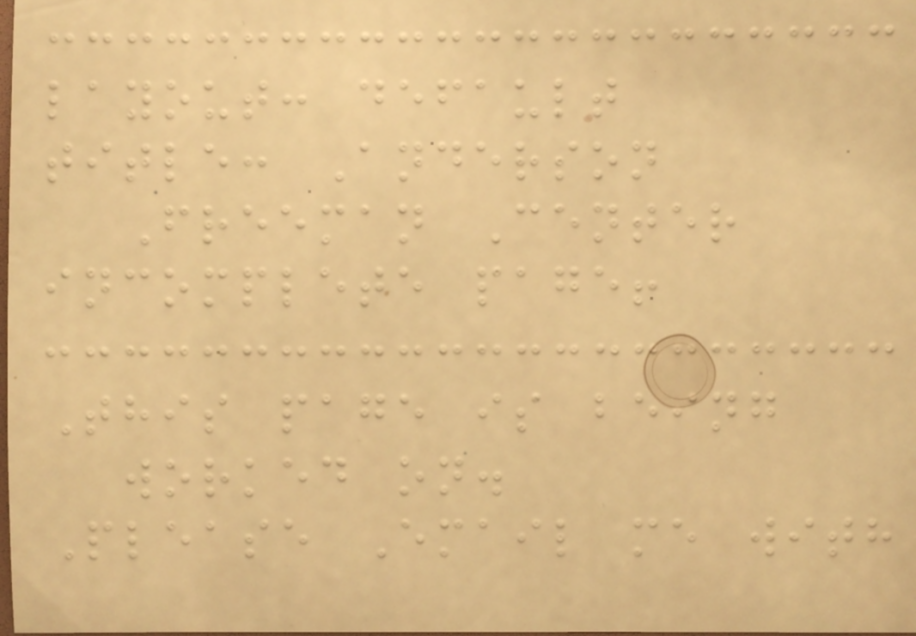layout: default
title: Anderson
Freeman Center
incomplete page!
This page is being
worked on.
Please Email me with
